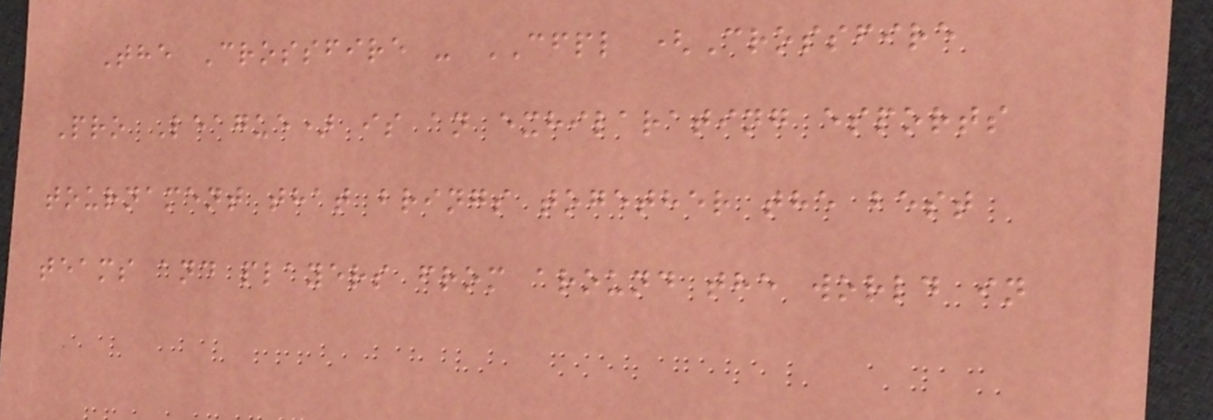The Crossfire - CFPL (Crossfire
Pro League) is an exhilarating esports
tournament that brings together the best
teams and players from around the world in
